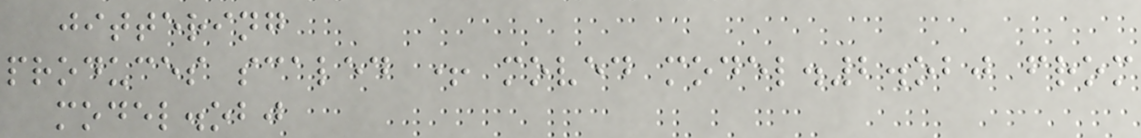jittering
produces scaled + moved model.2.obj from
model.obj
